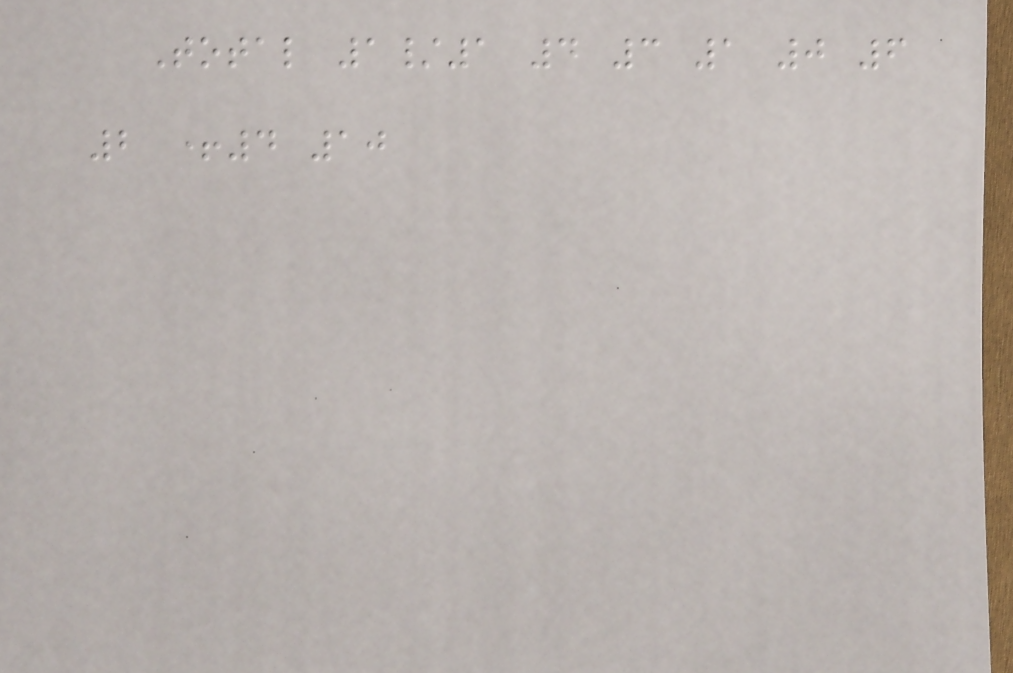Total 1/1 4 3 1 0 6
2 +4 10
